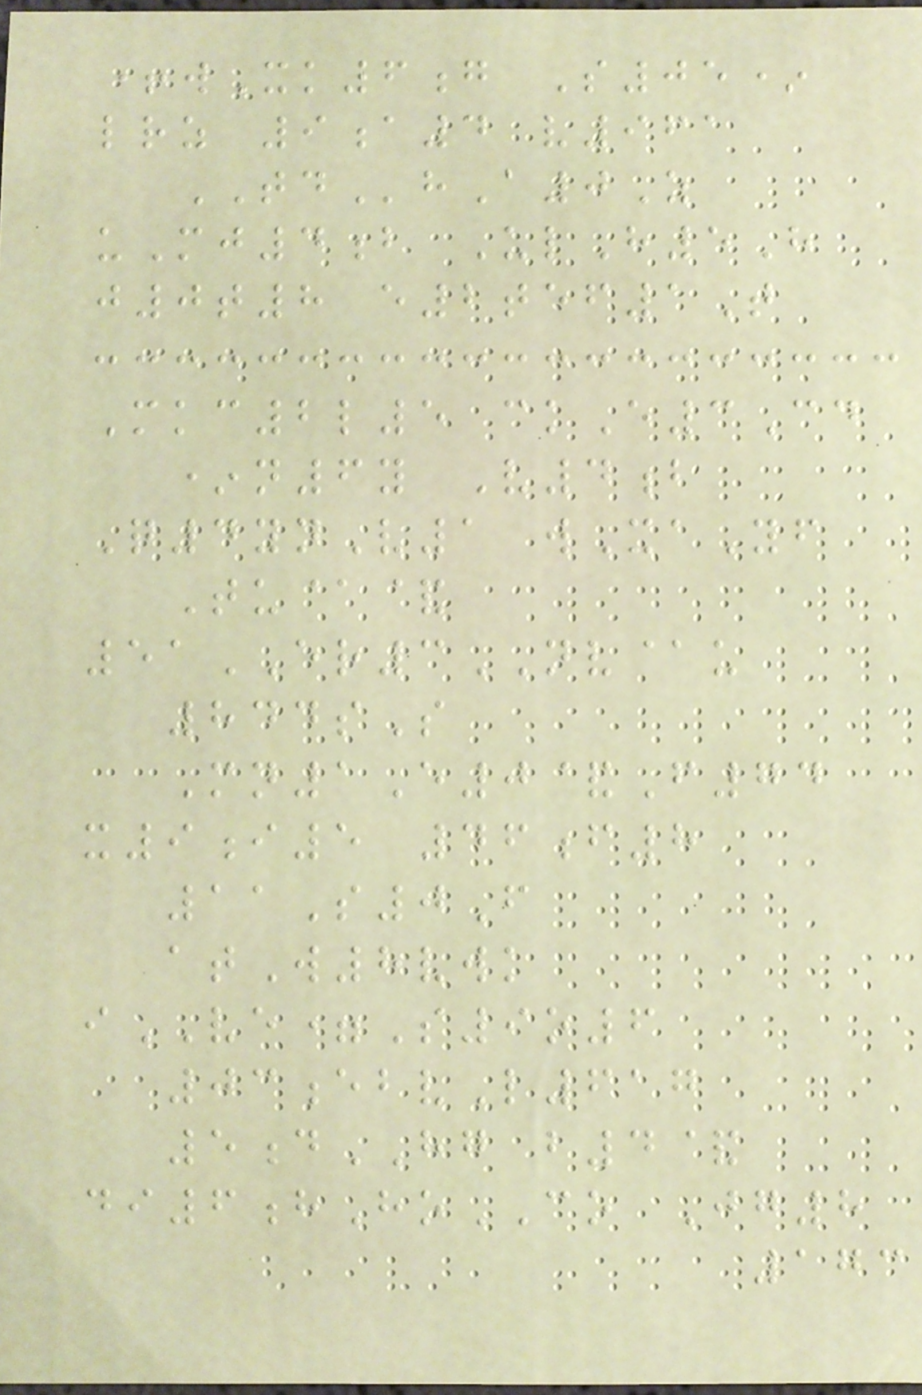+wXk6g S05*
lrz 9a4 v961
TDhA0Z
uMj4b UlH5H
j0t8 e2tef1T
Mkc2l5 ckE3Cd
*n6y V4b
Q4ynV1 wXaYf
Tu@&
51ER3NV@u
844sS
Mn1E0&F74
x9i5 46f8
11S0F
atW8vwk
iVE=S9o6
03ebvL617
5dHG b4&
di6hHoCO Jg8
173
